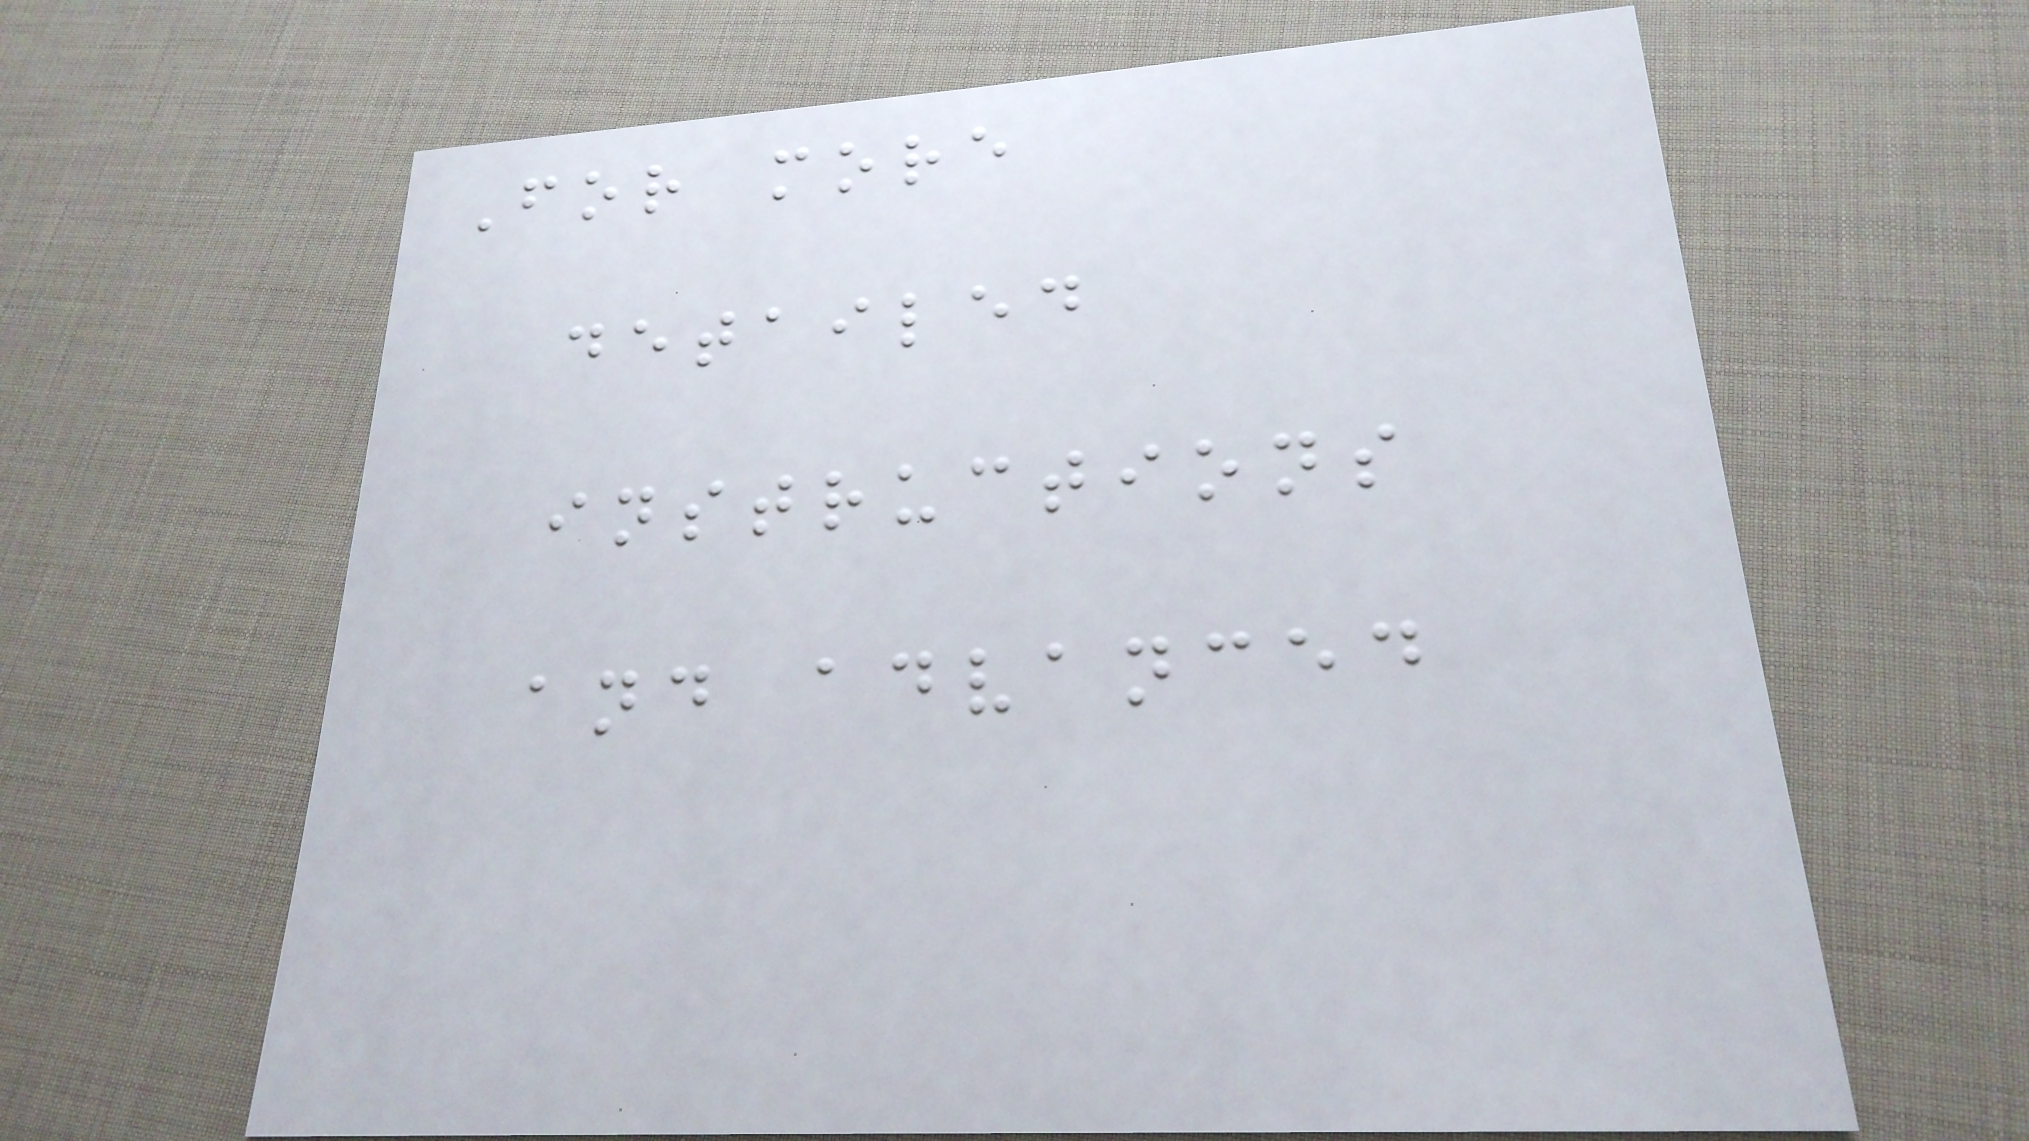For more
detailed
instructions
and advanced
